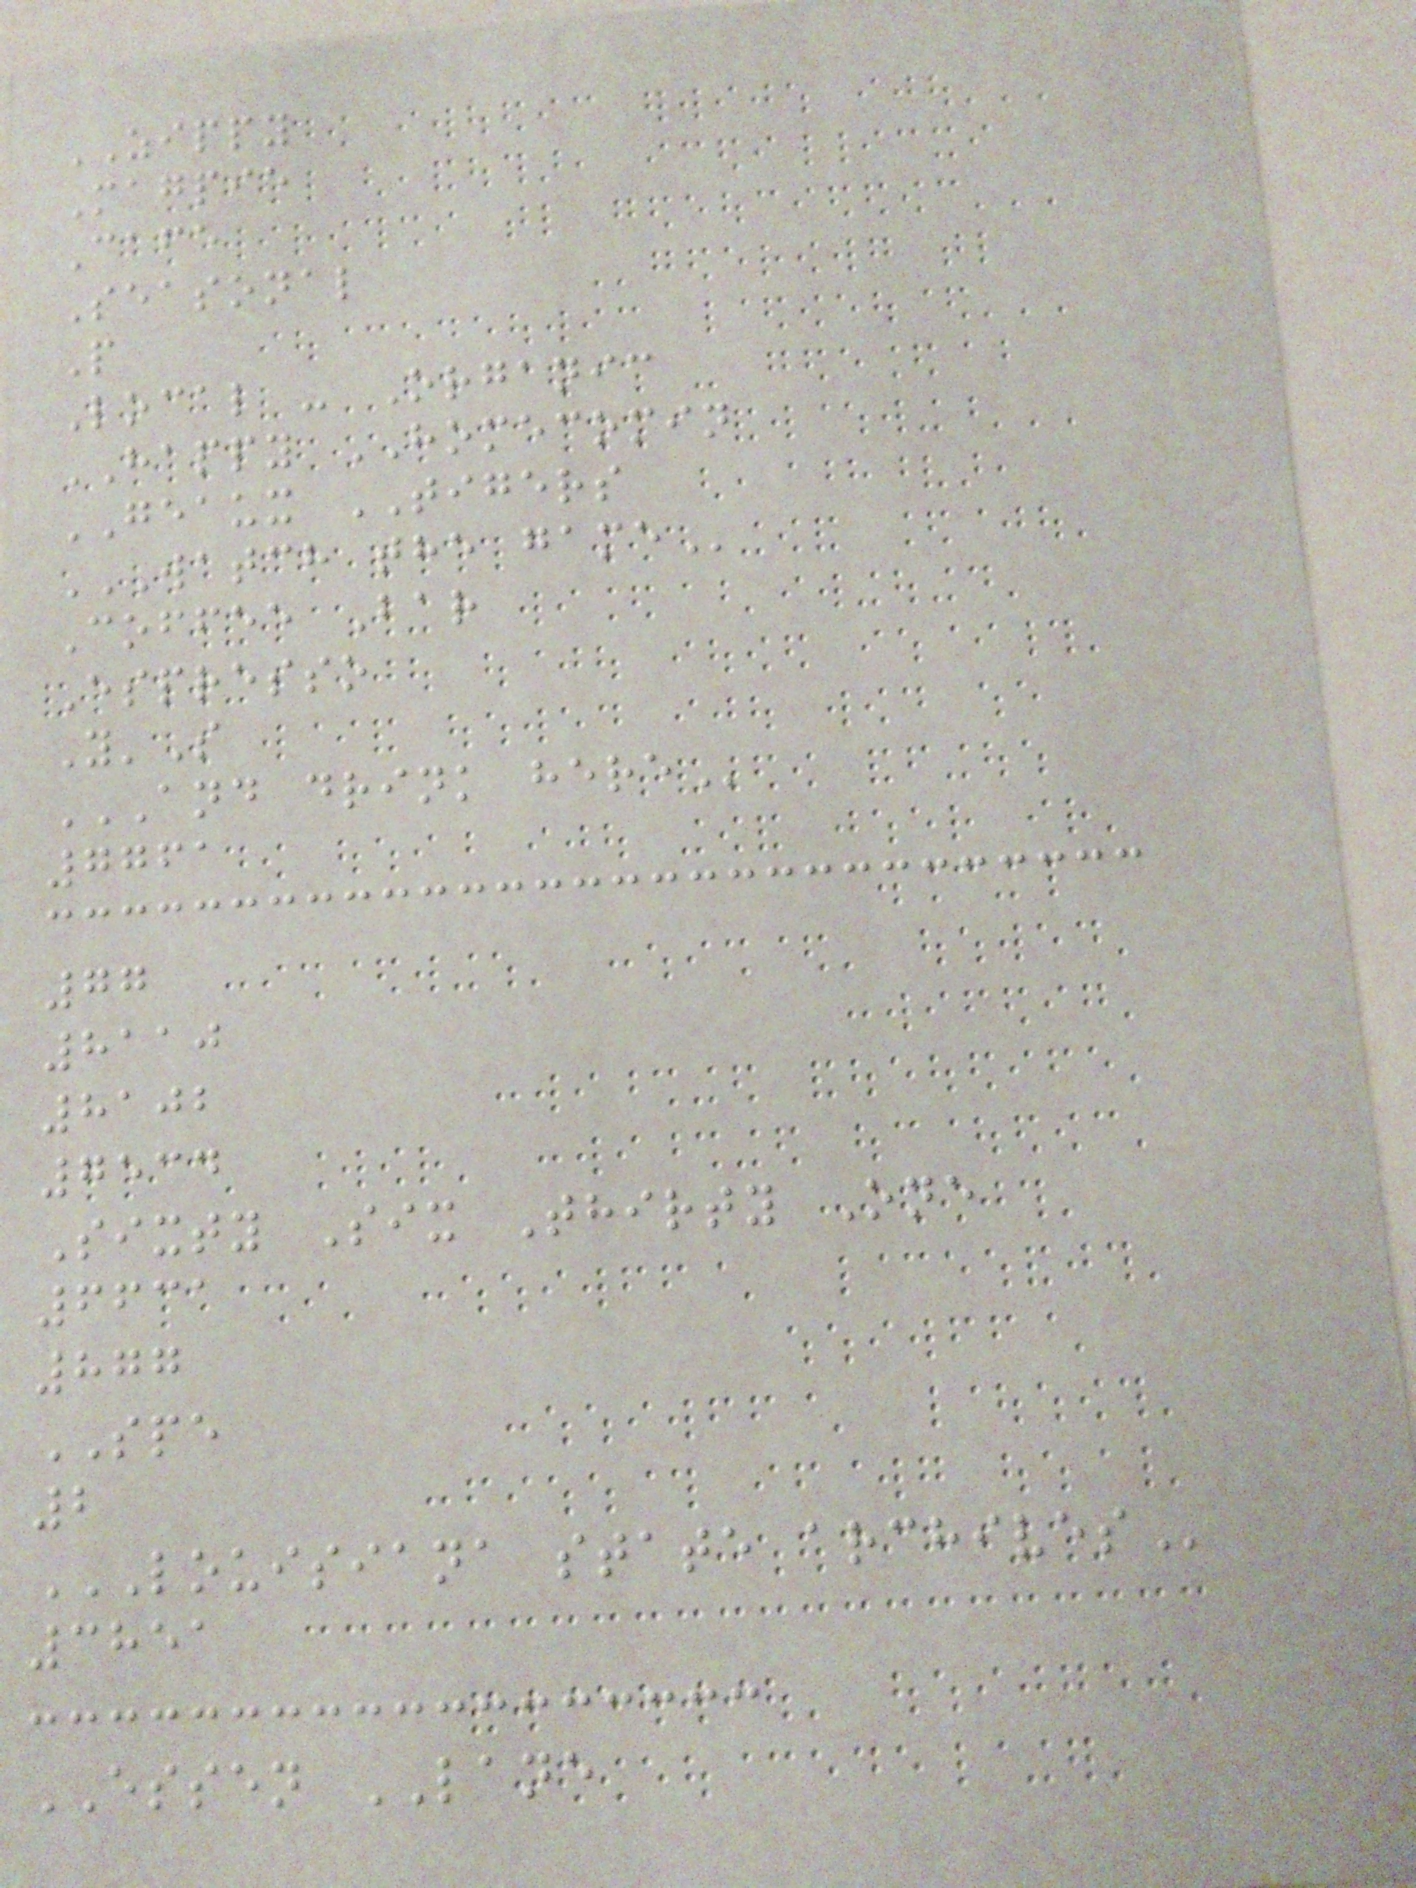ZIPPY
Magpie
Cafe
Seasonal
P
Local - Organic
HAPPY HOMECOMIN
GEAUX TIGERS
WATCH THE GAME
Coffee Bar
Espresso
Y'S
AND DRINK HERE
7761
77
8110
8102
7534
Sixty Six Thirty One
6631
877
SPE
2
LOUISIANA STATE ARCHIVES
3851
ESSEN LANE
